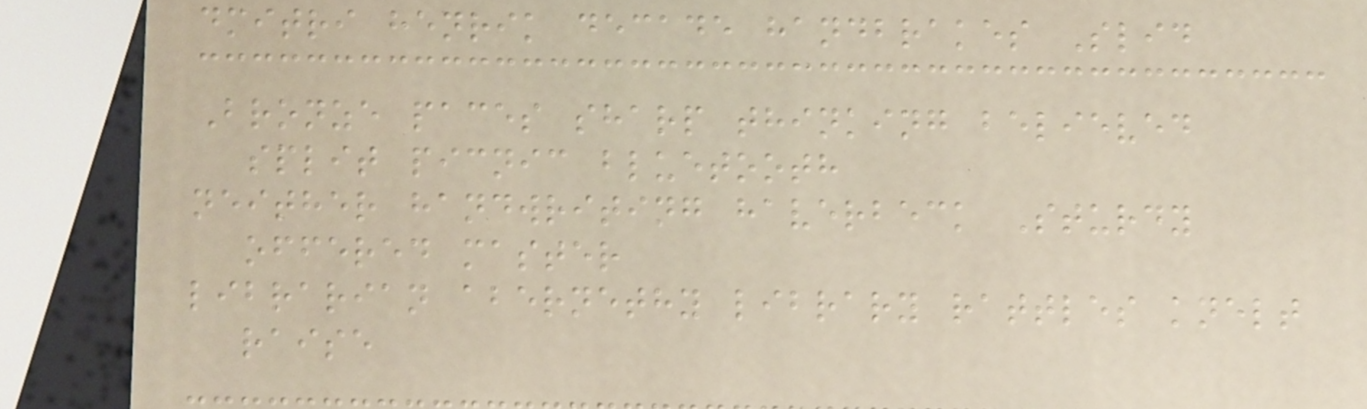dmitri henrik decade handbrakes Slid
Bronze paces sharp thinking believed
split picnic bluetooth
neither handwriting haverbeck Sturdy
offered master
librarian abernethy library rattles knelt
raise
